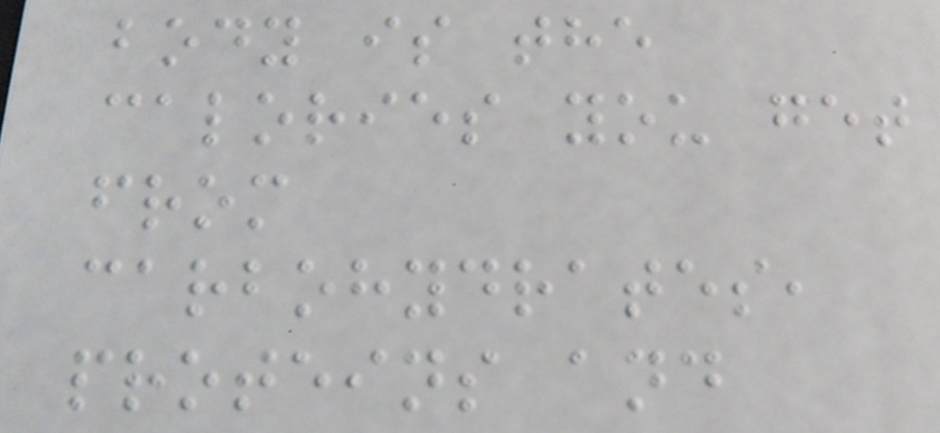body is the
calories you get
from
carbohydrates,
proteins and
